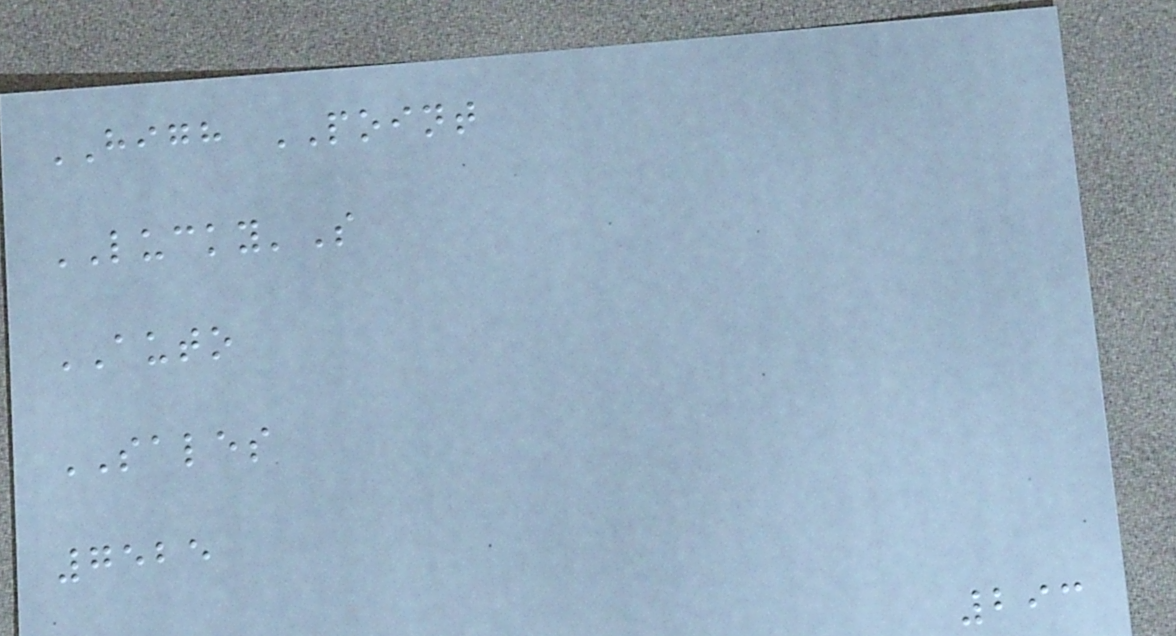HIGH POINT
LUCKY'S
AUTO
SALES
7525
293
